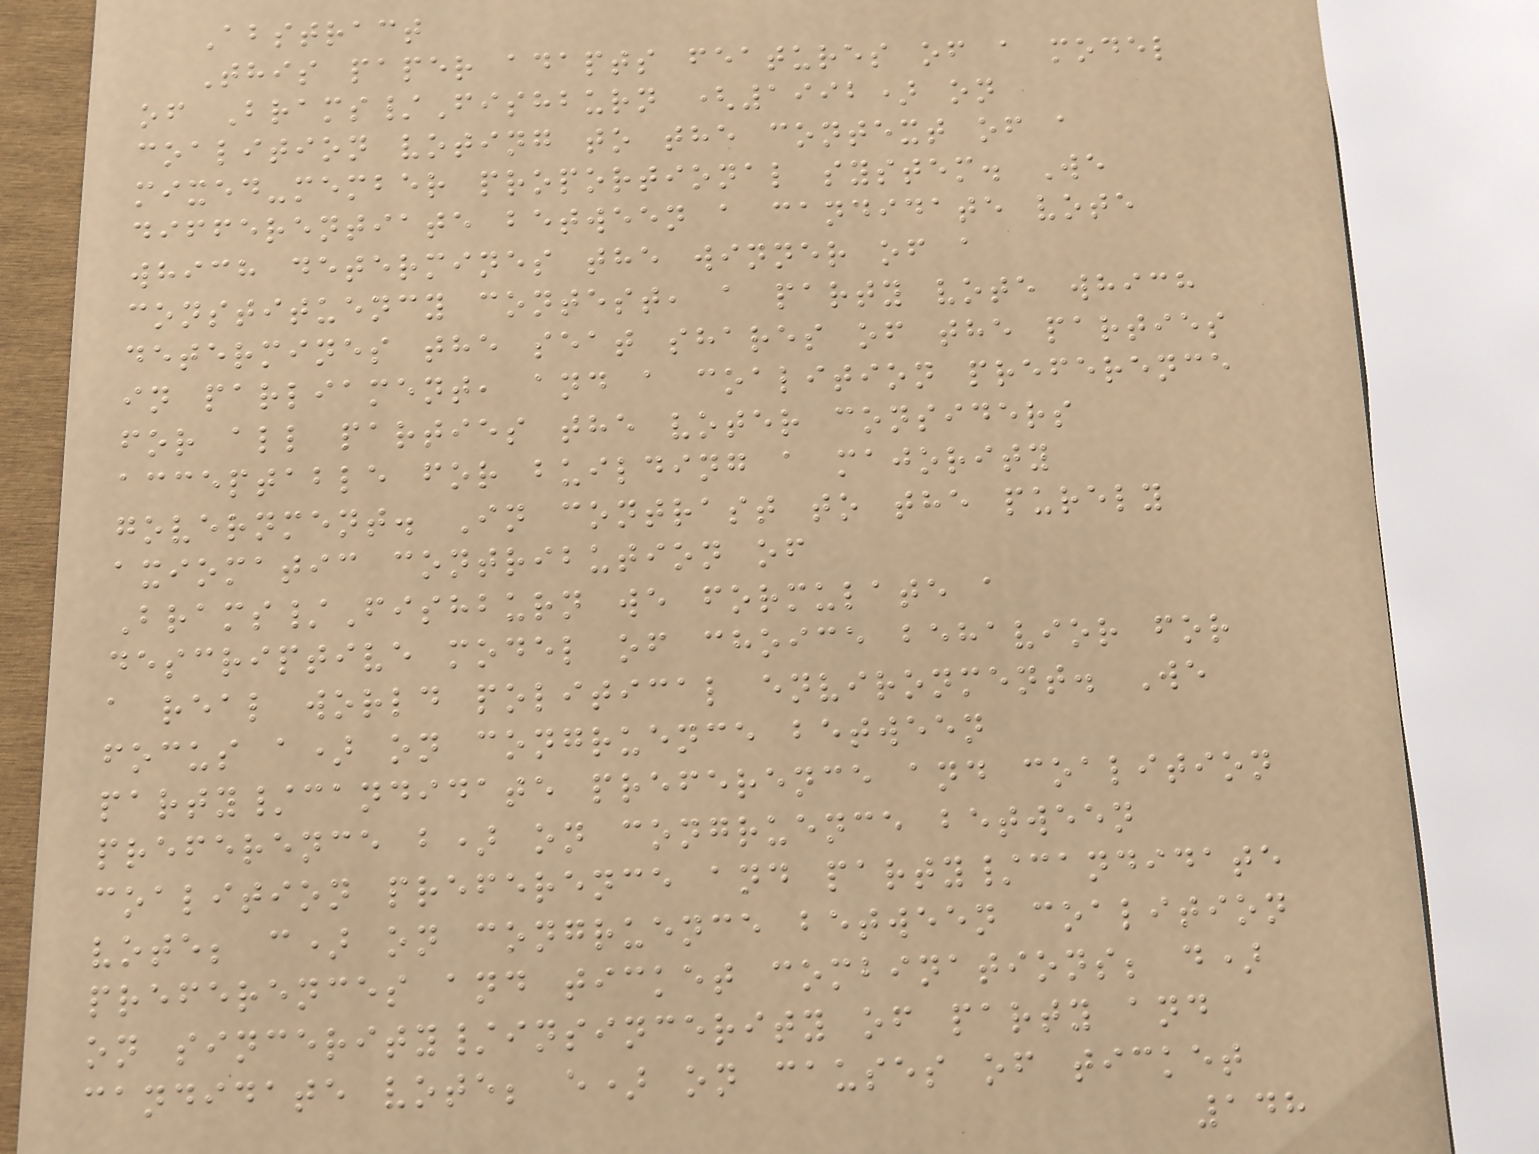Abstract
This paper adapts features of a model
of Brams/Fishburn (1992) on
coalition voting to the context of a
mixed-member proportional system. We
differentiate between a candidate vote
which determines the winner of a
constituency contest, a party vote which
determines the seat shares of the parties
in parliament, and a coalition preference
for all parties the voter considers
acceptable for building a majority
government. In contrast to the purely
axiomatic contribution of
Brams/Fishburn we formulate a
descriptive model of choice behavior for
a real world political environment. We
focus a) on congruence between
party/candidate preference and coalition
preference b) on congruence between
coalition preference and party/candidate
vote; c) on congruence between coalition
preferences and ticket combinations; d)
on sincerity/insincerity of party and
candidate vote; e) on causes of ticket
148
